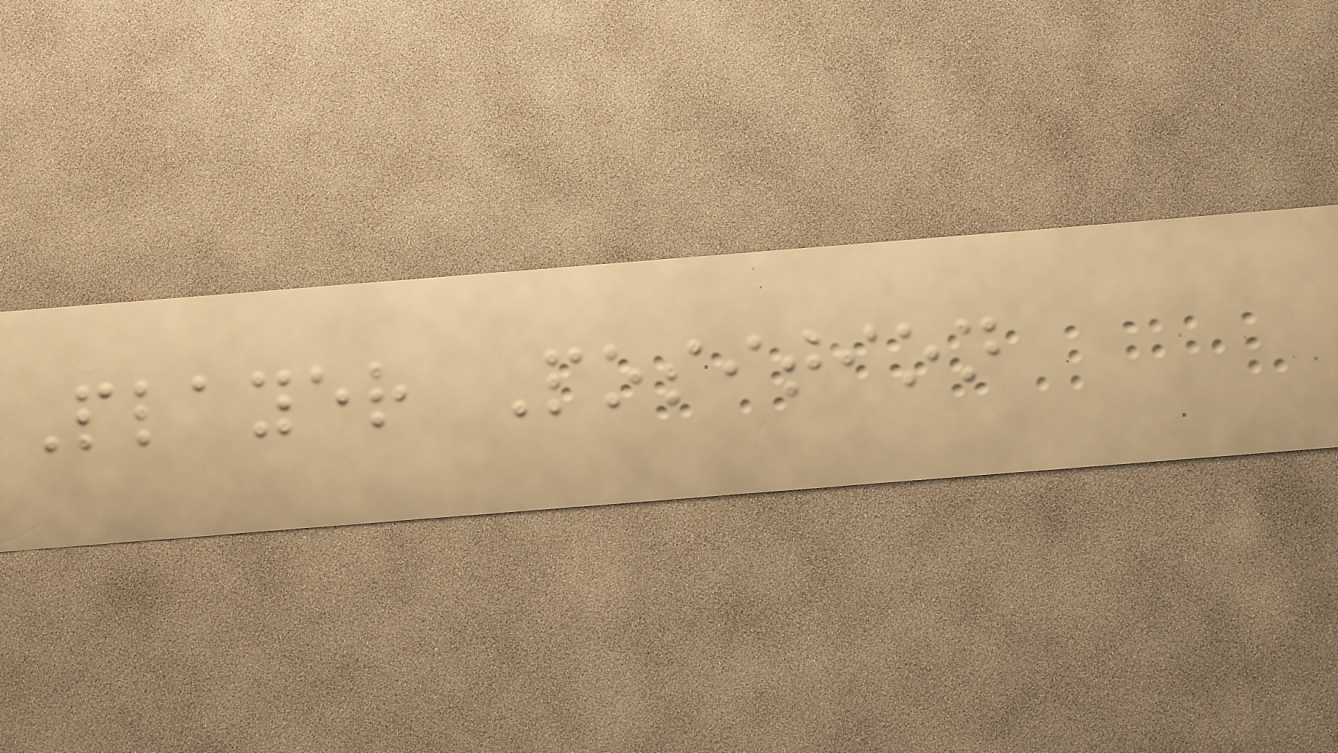Player Position
